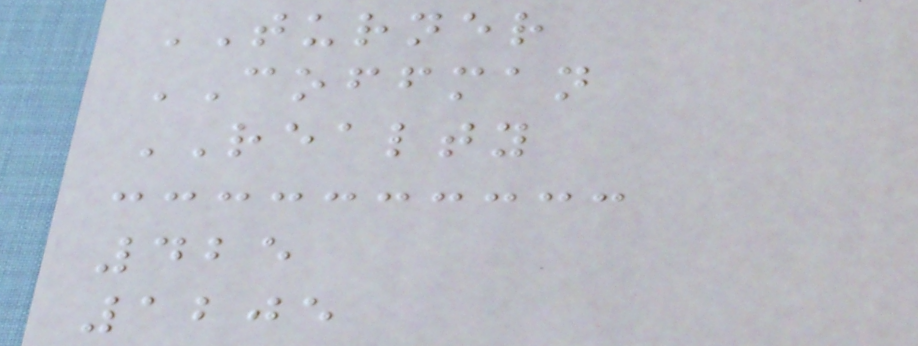TURNER
COFFMAN
REALTY
425
1205
